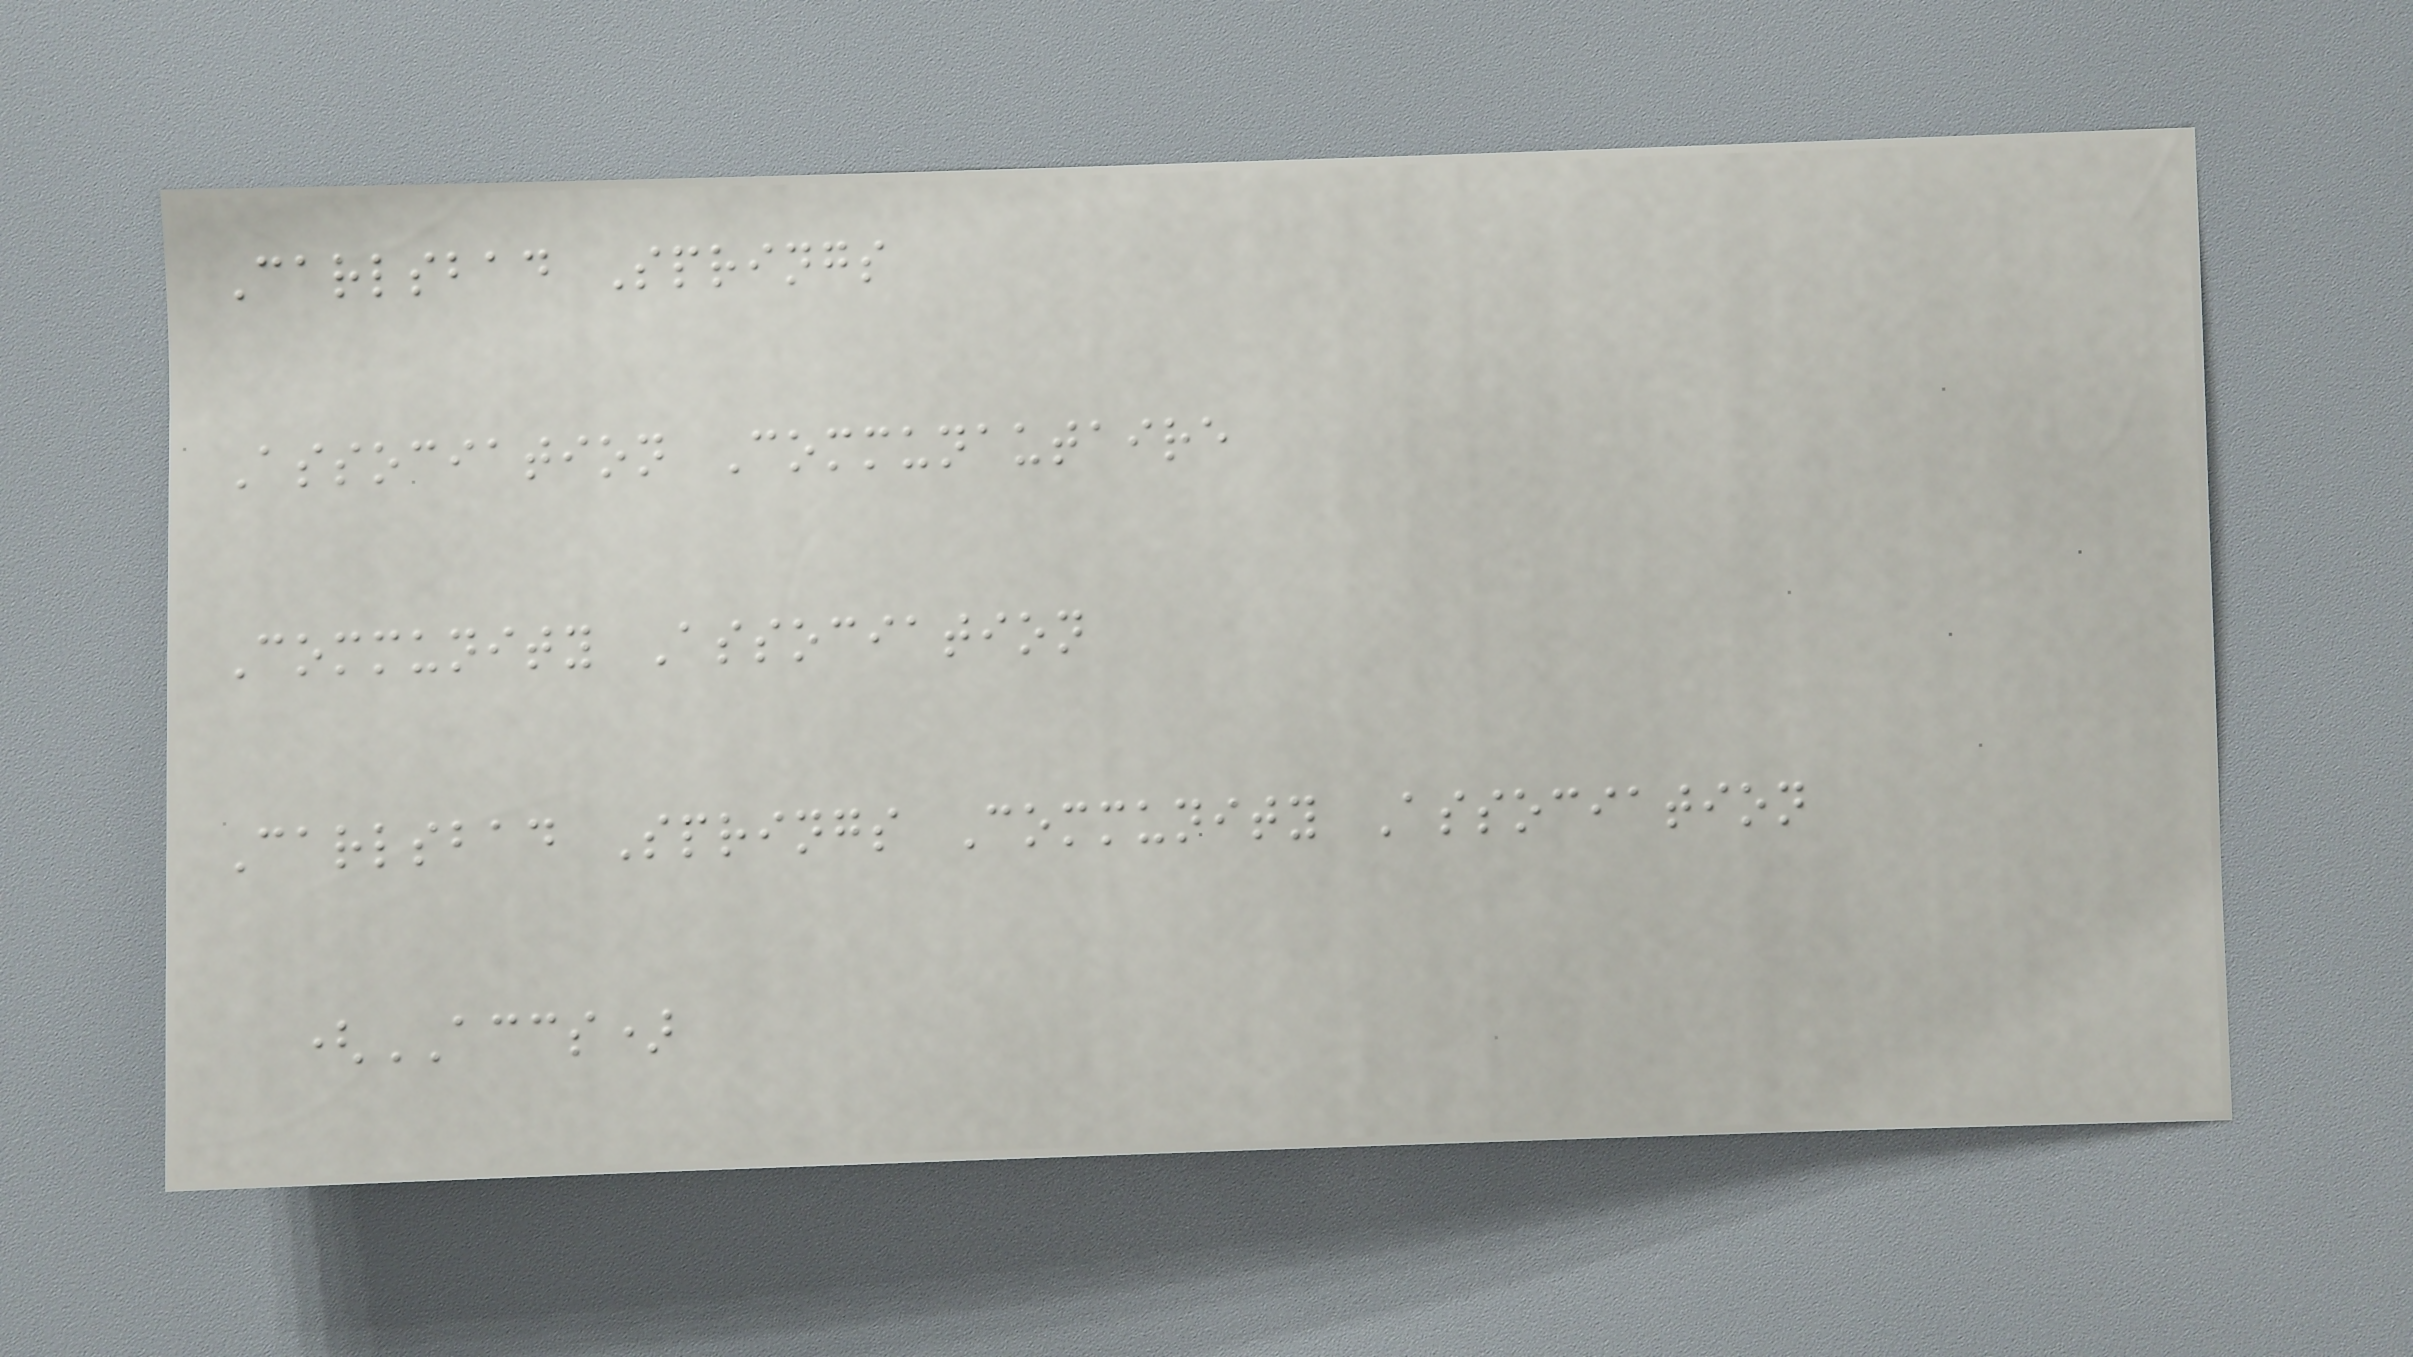Carlsbad Springs
Association Communautaire
Community Association
Carlsbad Springs Community Association
(ACCS)
